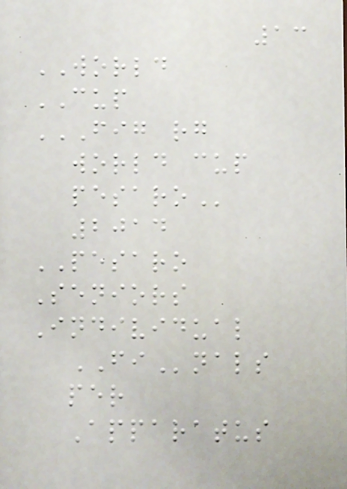13
WORLD
CUP
FIG RG
WORLD CUP
PESARO
2014
PESARO
Seniors
Individual
FInals
per
Apparatus
